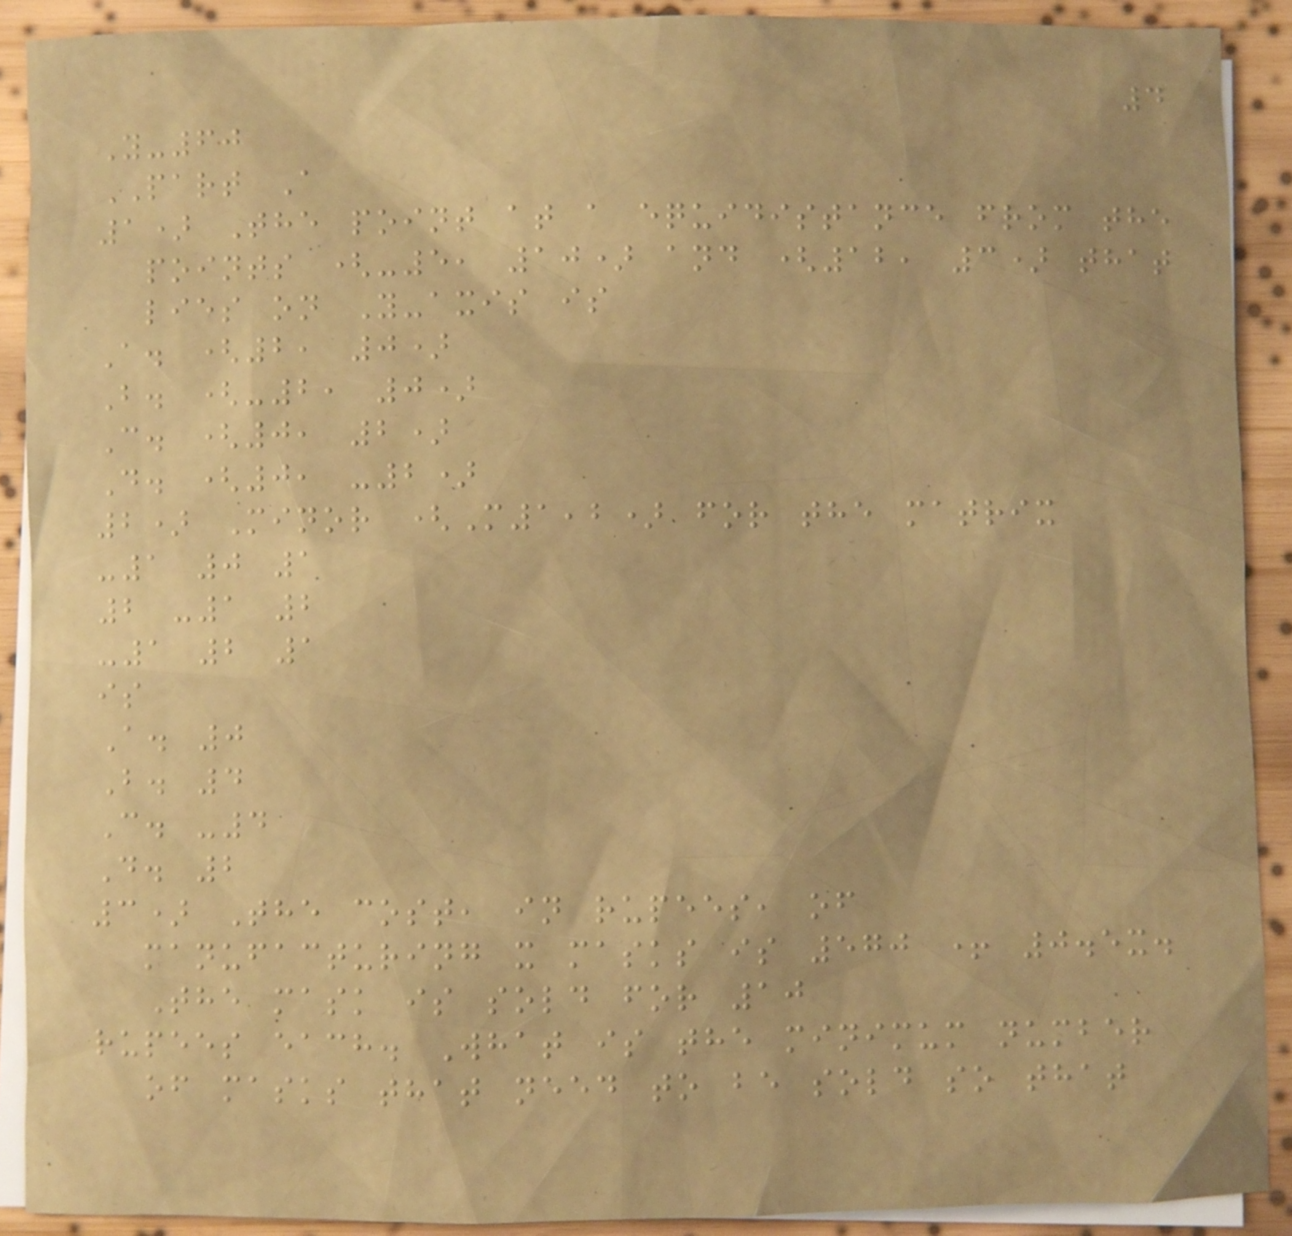4
Y-60
PART A
1) The point at a equidistance from the
points (-5, 10) and (12, 3) that
lies on Y-axis is
A. (2, 0)
B. (-2, 0)
C. (0, 2)
D. (0, -2)
2) Minor (M1,2) for the matrix
-1 0 1
2 -1 2
-1 2 1
is
A. 0
B. 4
C. -4
D. 2
3) The cost, in rupees, of
manufacturing x masks is 570 + 0.5x.
The mask is sold for 10
rupees each. What is the minimum number
of masks that need to be sold so that
